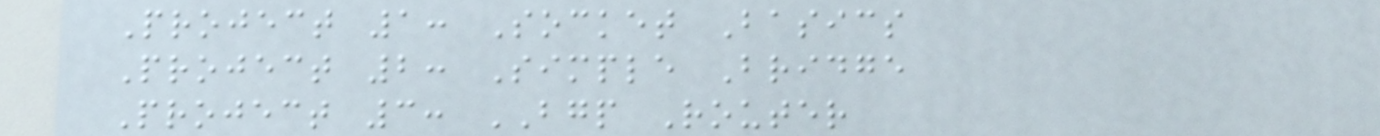Project 1: Socket Basics
Project 2: Simple Bridge
Project 3: BGP Router
